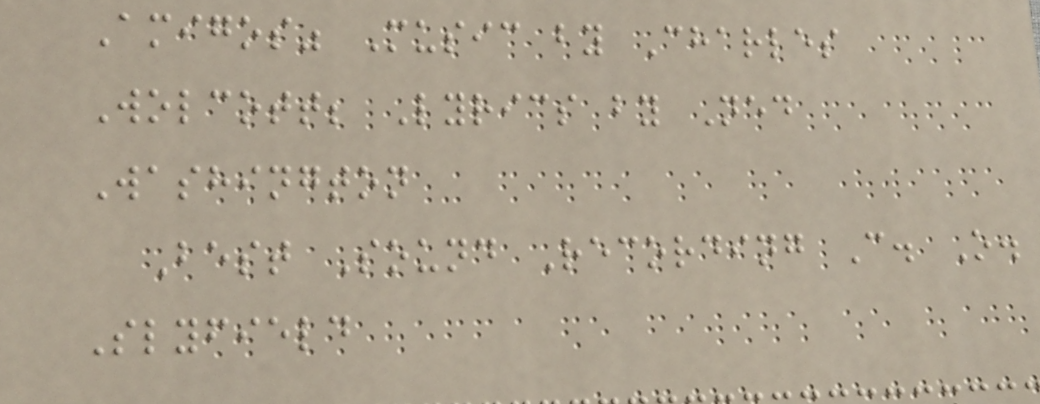Amigos" Music by Charles
Wolcott; Lyrics by Ned
Washington
Best Sound Recording C. O.
Slyfield
